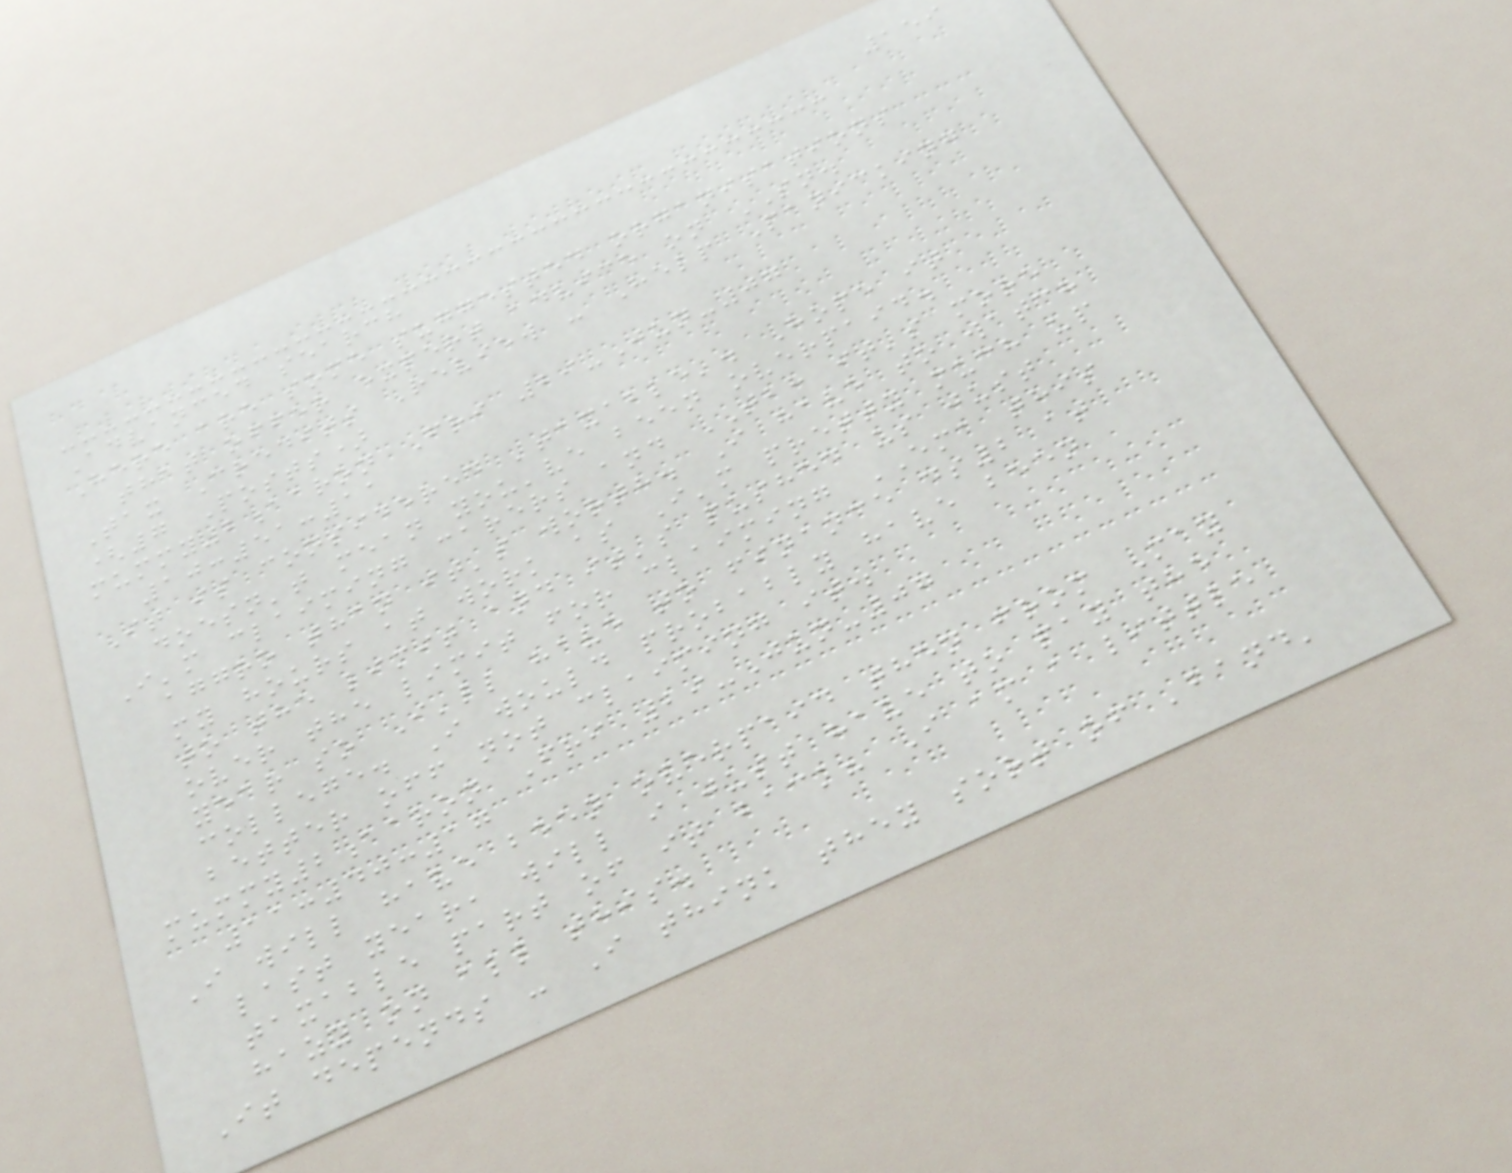159
Advanced search
Here are some suggested organisations
that offer expert advice on SN.
Tax Credits Review - Help Panicking
(7 Posts)
mummy2aaron Fri 29-Jun-07
10:51:11
It is considered 'taxable'. Hope it
doesn't mean you've been overpaid.
I'm claiming carers and TBH it's more
aggro than it's worth. I have to watch
my hours at work as I'm pretty much up
to the limit and it's pushed us just
over the limit for claiming EMA this
year so I'll have to finance ds2 at
college. I would probably have been
better off not claiming it.
mummy2aaron Fri 29-Jun-07
11:40:17
I will have been overpaid then from May
last year, will i just have to pay the
taxable part of it back? I am a little
hazy on all this.
It depends - I think they sort of 'band'
